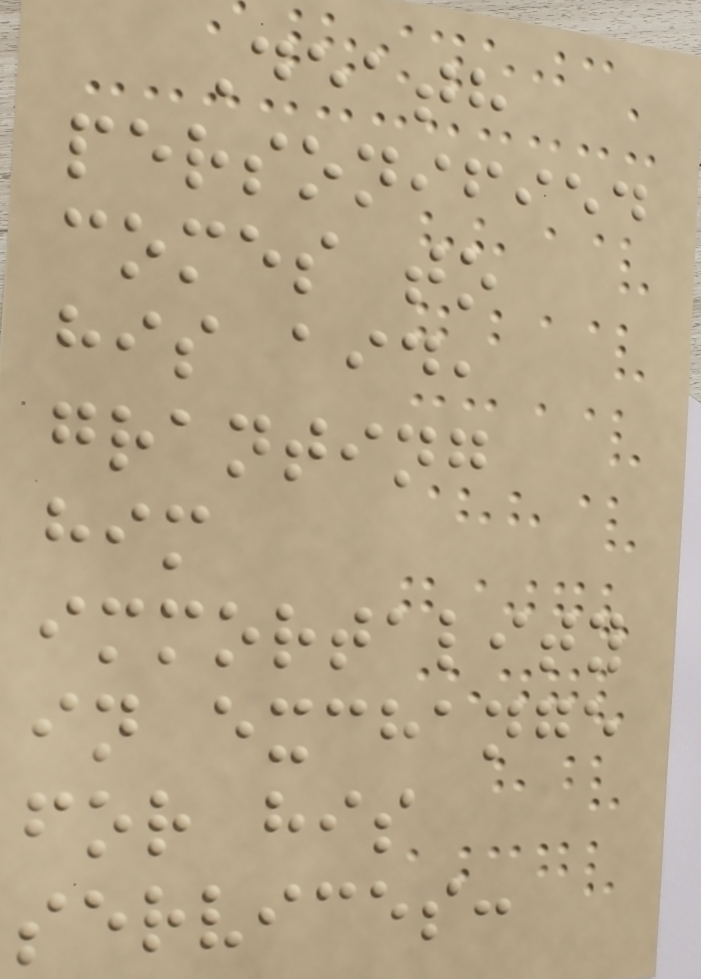Death
personified
comes to
his aid,
granting
him
immortality
in exchange
for his
services:
